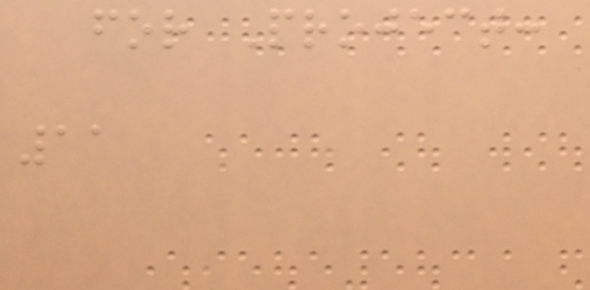for Project:
11
